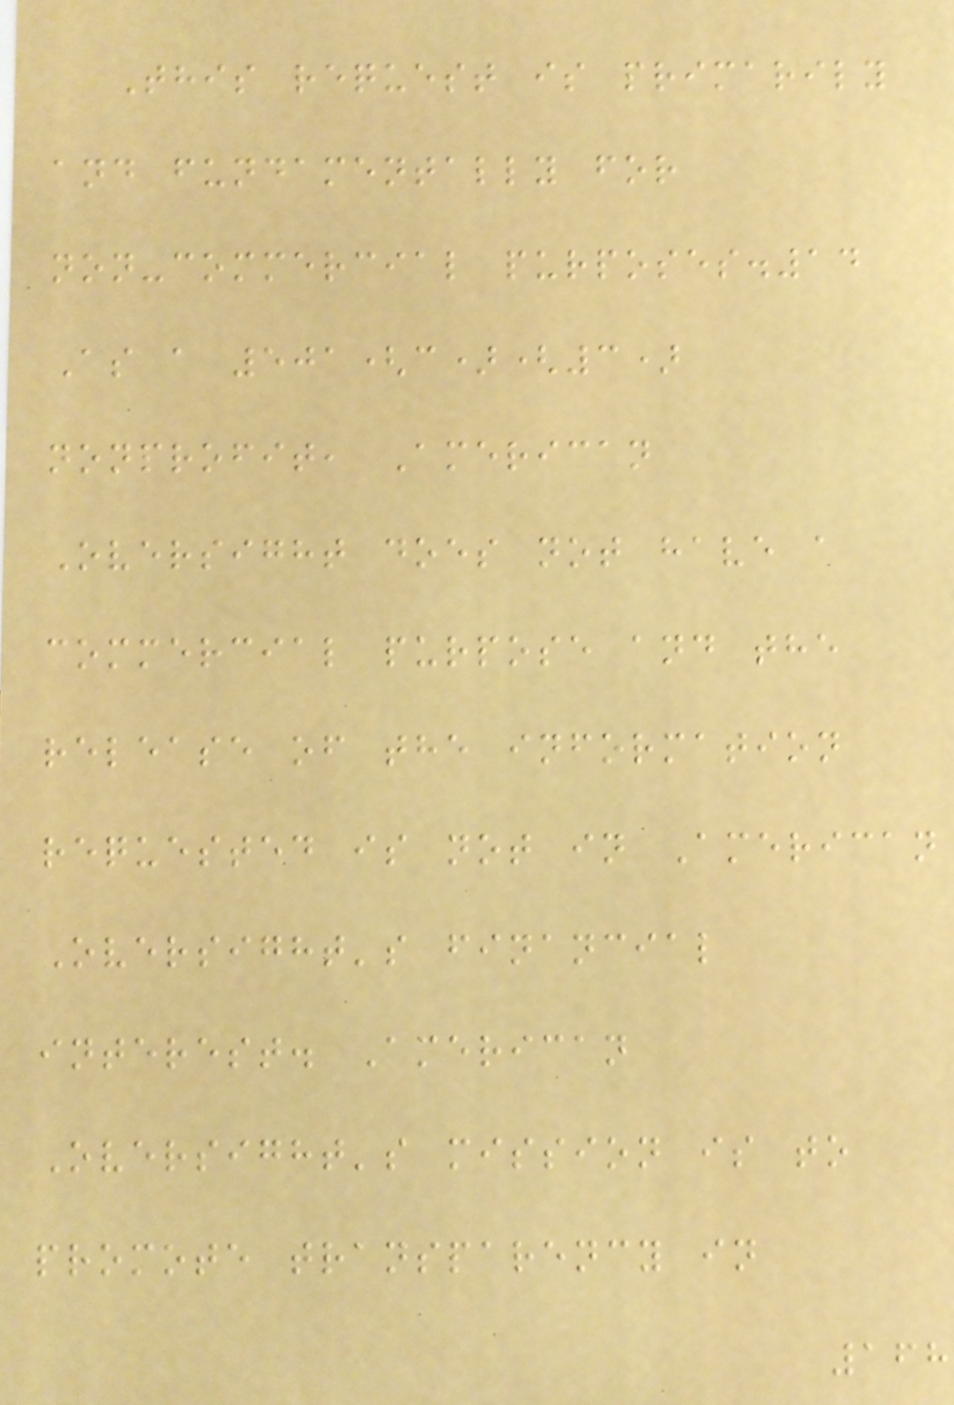This request is primarily
and fundamentally for
non-commercial purposes.14
As a 501(c)(3)
nonprofit, American
Oversight does not have a
commercial purpose and the
release of the information
requested is not in American
Oversight's financial
interest. American
Oversight's mission is to
promote transparency in
168
